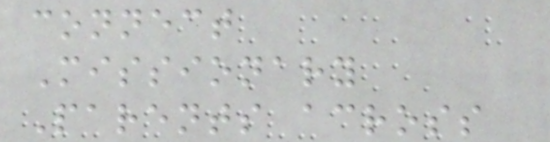connect
Missionary
Parents across
